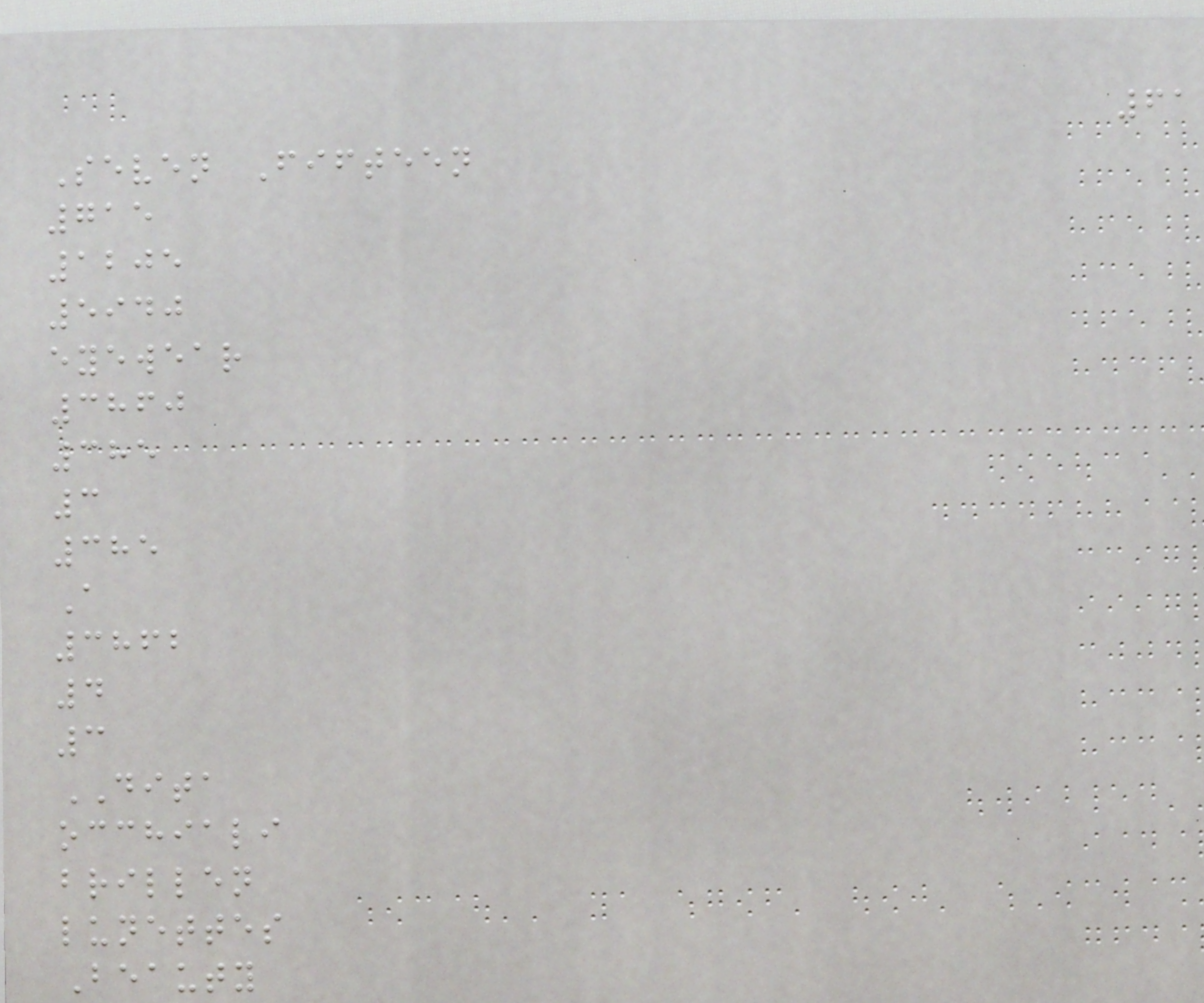61
Seven Fifteen
715
1205
5940
eyewear
3860
385
3
385
A
3862
4
3
DITA
occhiali
brillen
lunettes
Beauty
